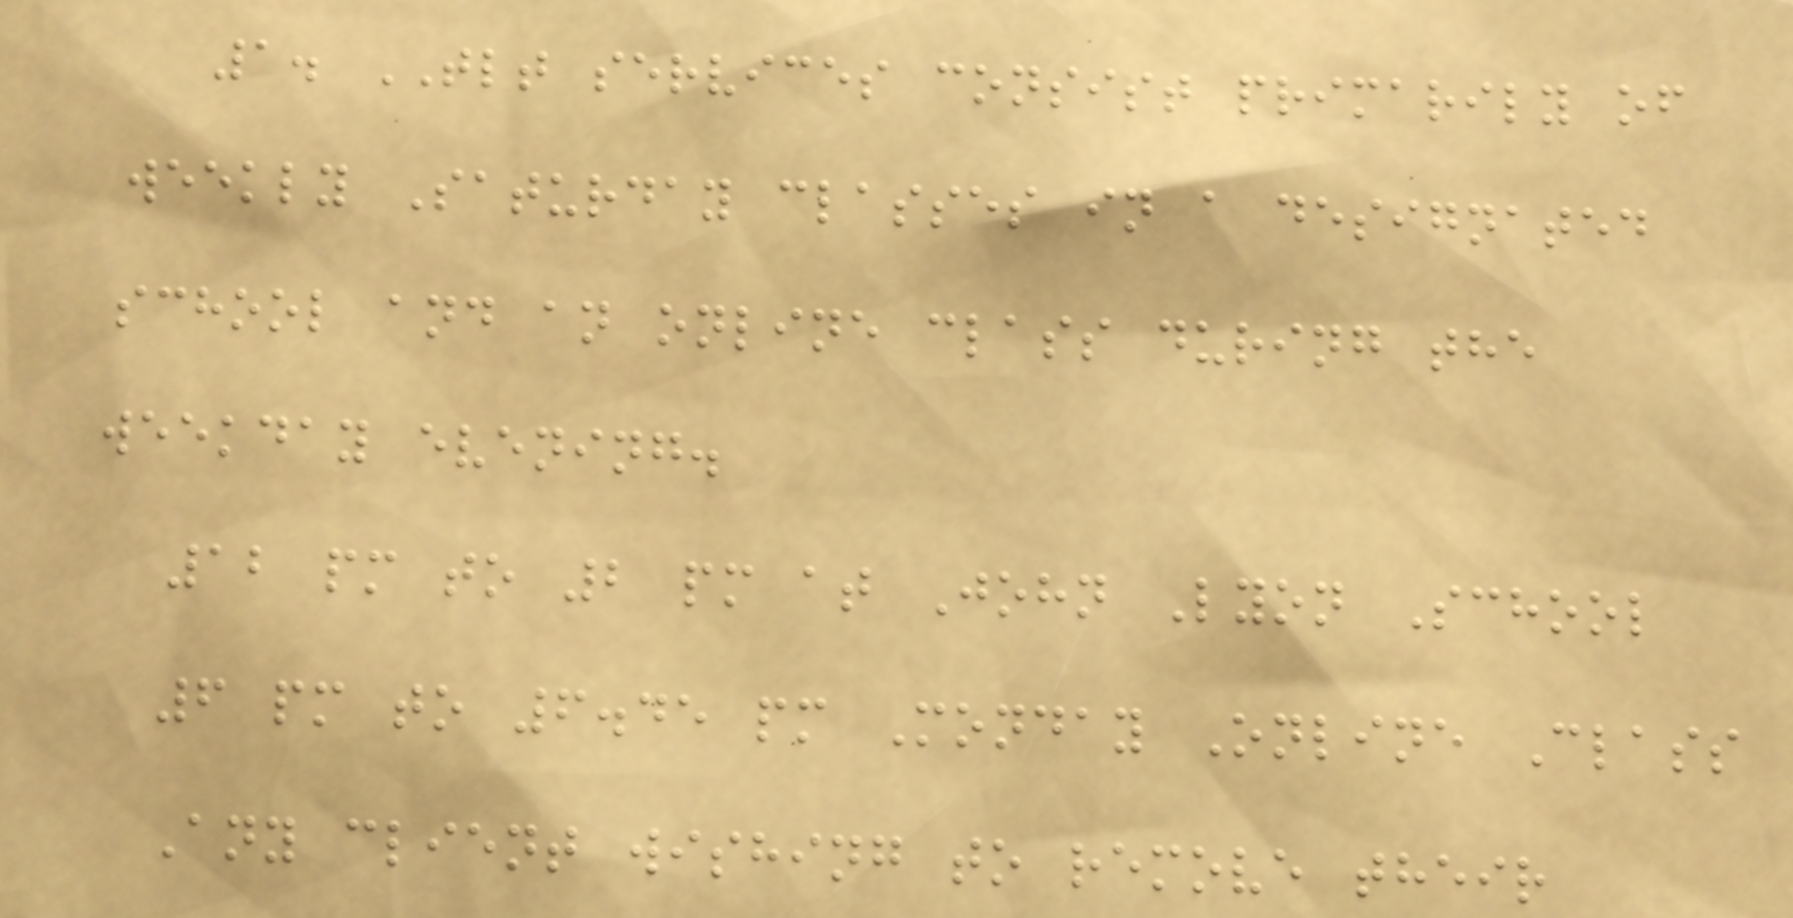1. TLT services consist primarily of
weekly Saturday classes in a designated
school and an online class during the
weekday evening.
12 pm to 2 pm at John Lyon School
6 pm to 6.45 pm Monday Online Class
Any client wishing to remove their
